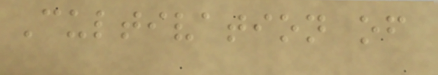Cultivation of
